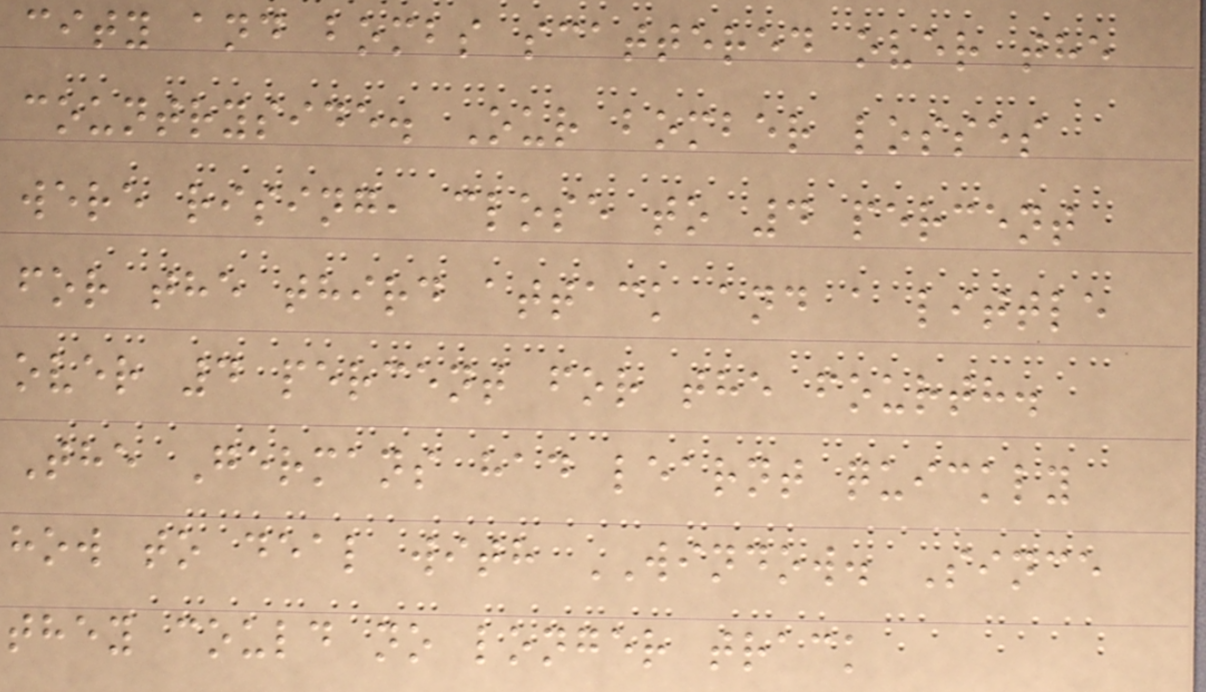city and bombs scattered over the
countryside. Our bomber losses
were rising, close to 4 percent
for the third attack and a little
over 4 percent for the fourth.
The Germans had learnt quickly
how to deal with WINDOW. Since
they could no longer track
